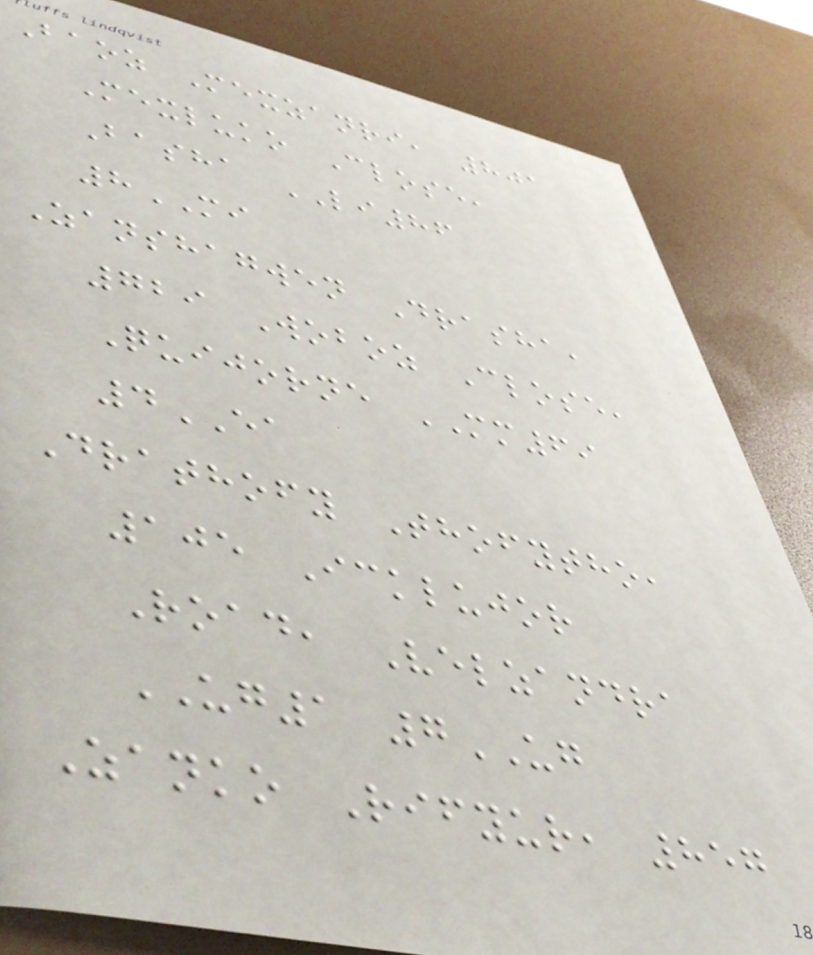Baoz Mexzanri, 801
Mexluko Close,
Basha LI86
8MI
Zanshagwen Drasha,
729 Woboz Close,
Quijorne MM69
4EA
Drathofy Thofytho,
105 Icklujor
Road, Velzandra
UG1 7UG
Zanko Rifyur, 857
